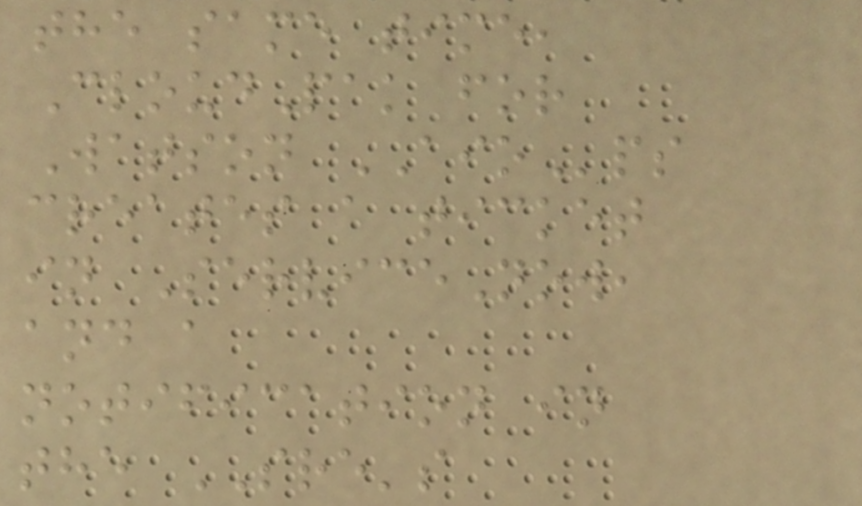the same time,
CloudPak for
Watson AIOps
creates a ticket
in ServiceNow,
and a
notification in
the SRE's
